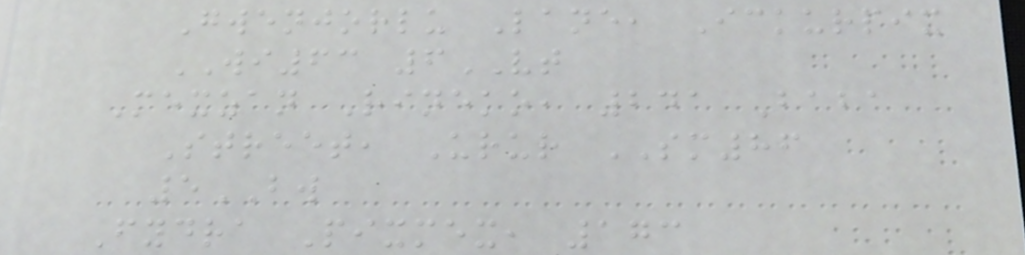Gwenjorlu Lane, Ickurpix
WI63 6VT
Mexzan Rineko, 241 Baba
Street, Urur SM86
5BW
Fydra Pixmex, 173
